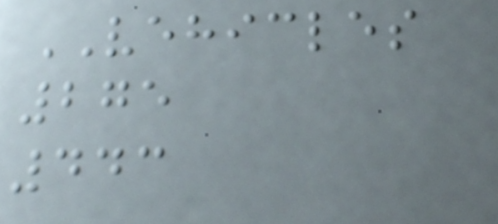VEHICLES
275
443
